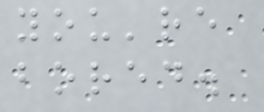you're
bored.
